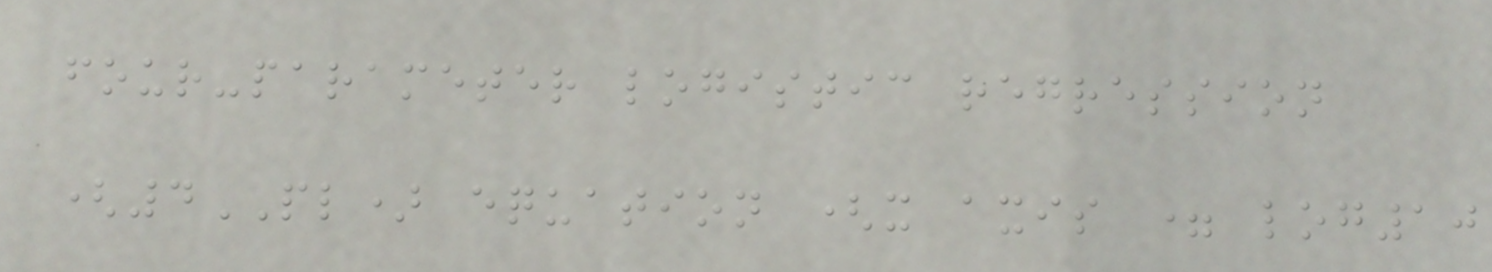four-parameter logistic regression
(4PL) equation (x axis = log10
